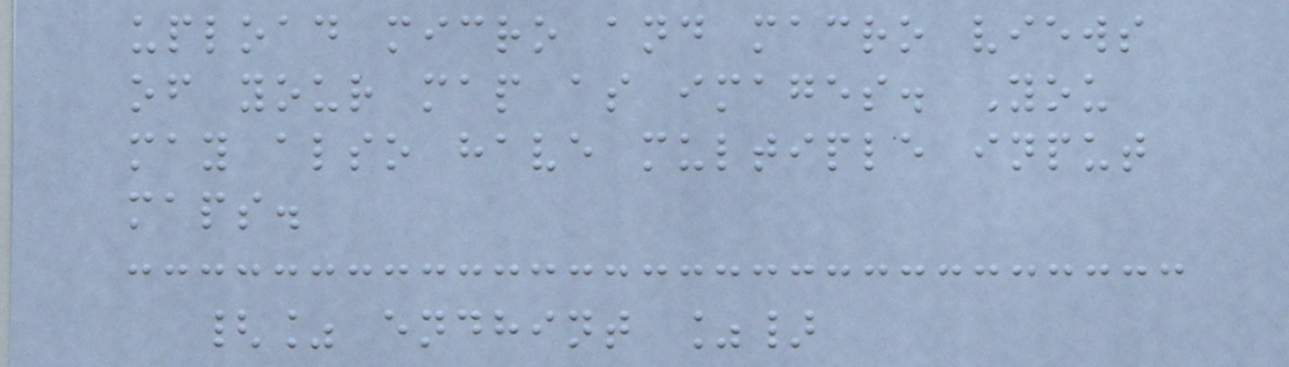upload micro and macro views
of your map as images. You
may also have multiple input
maps.
{% endhint %}
